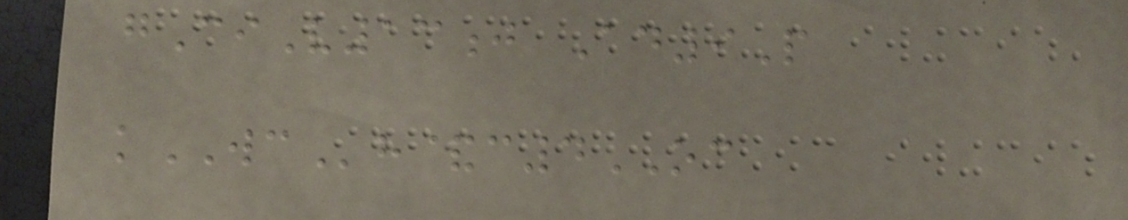gCiV13j Ad9P
kWCh&c4OC
